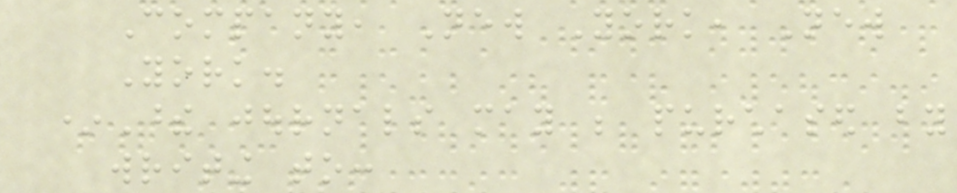Company, New York, New
York.
*These journals may be purchased by
writing to:
